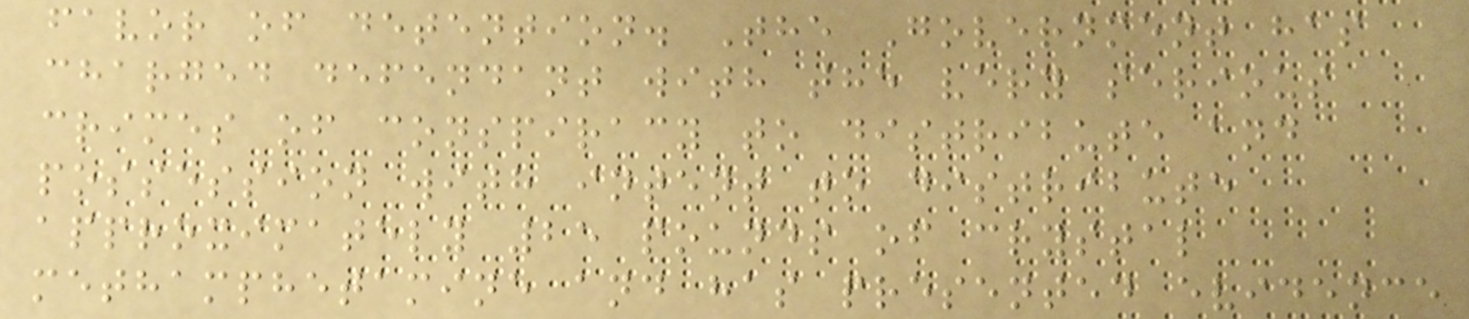favor of detention. The Government has
charged defendant with the very serious
crimes of conspiracy to distribute and
possession with intent to distribute
approximately 25 pounds of crystal
methamphetamine and has presented evidence
